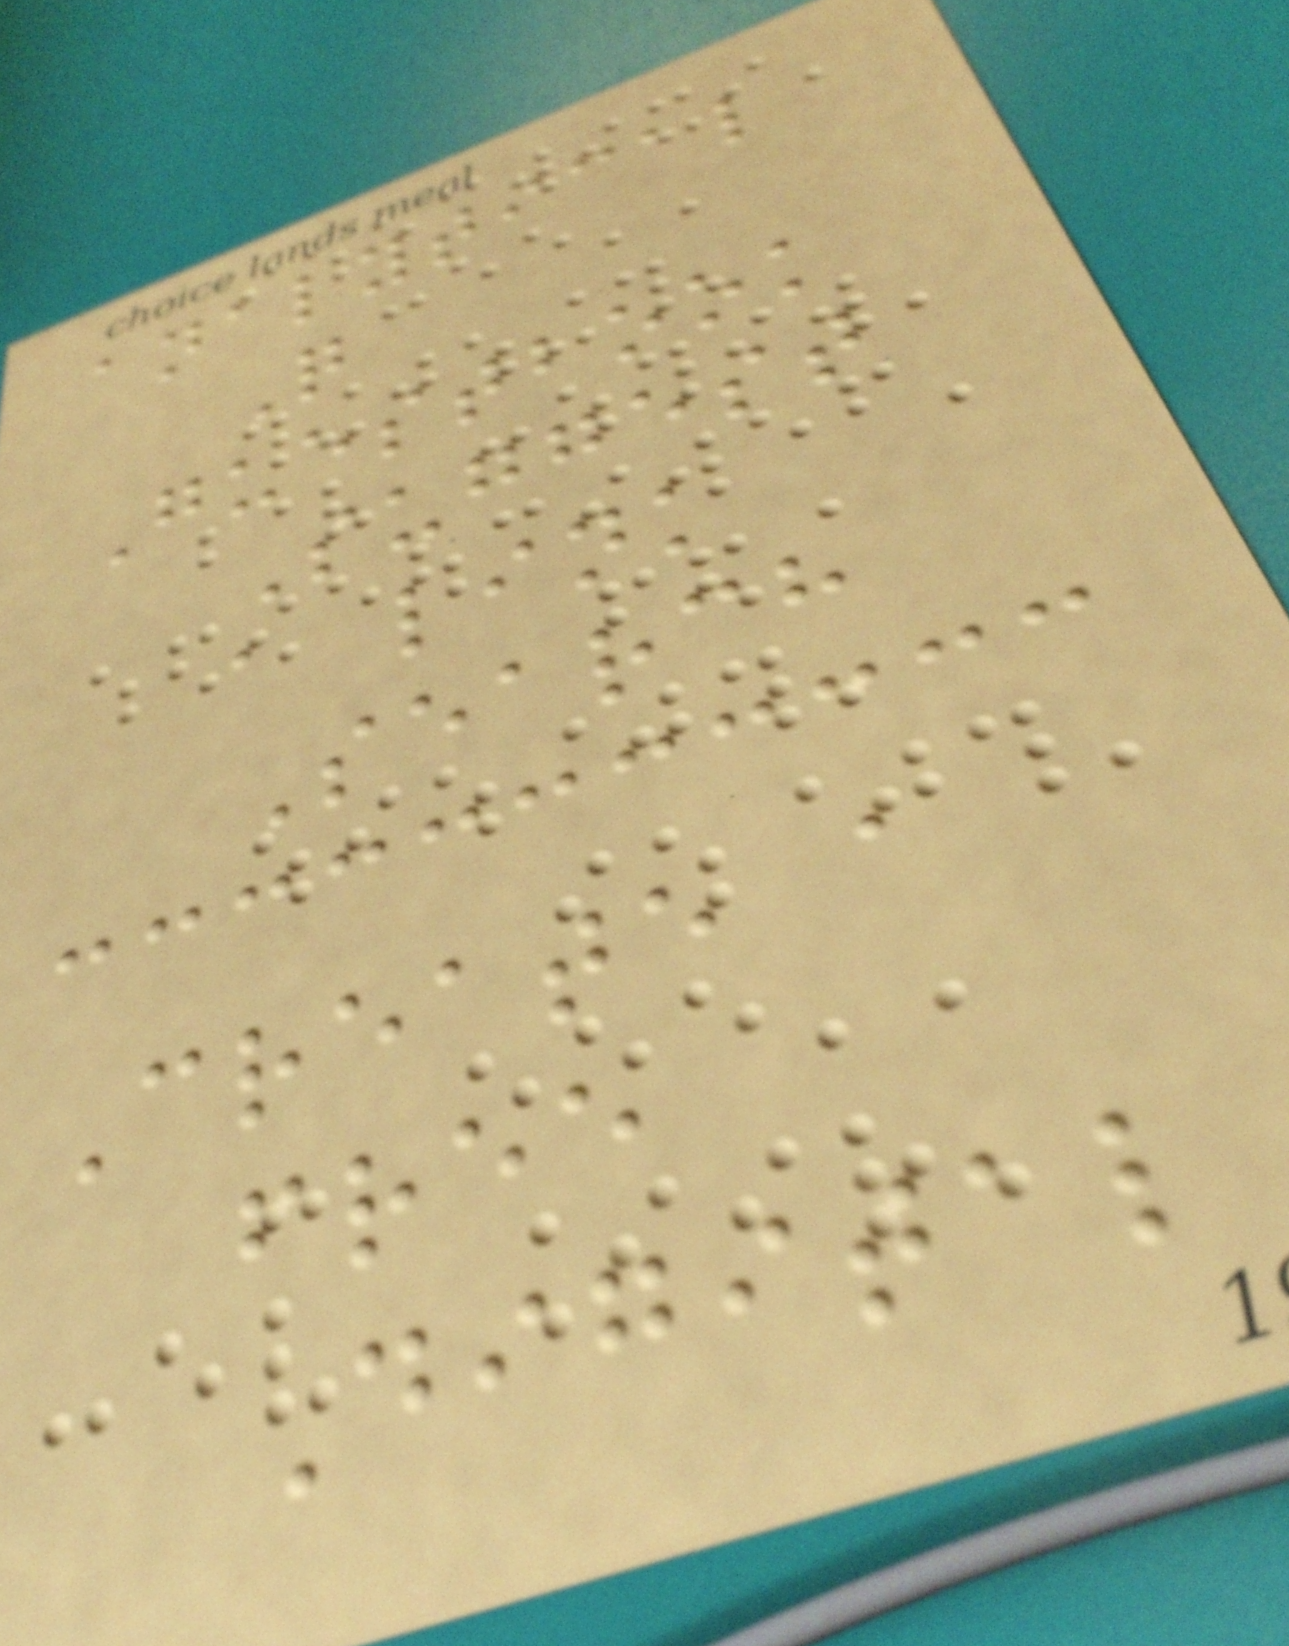analytical
Q
Guestbook
Suggest
a link
Search
Create a
free
Digital
